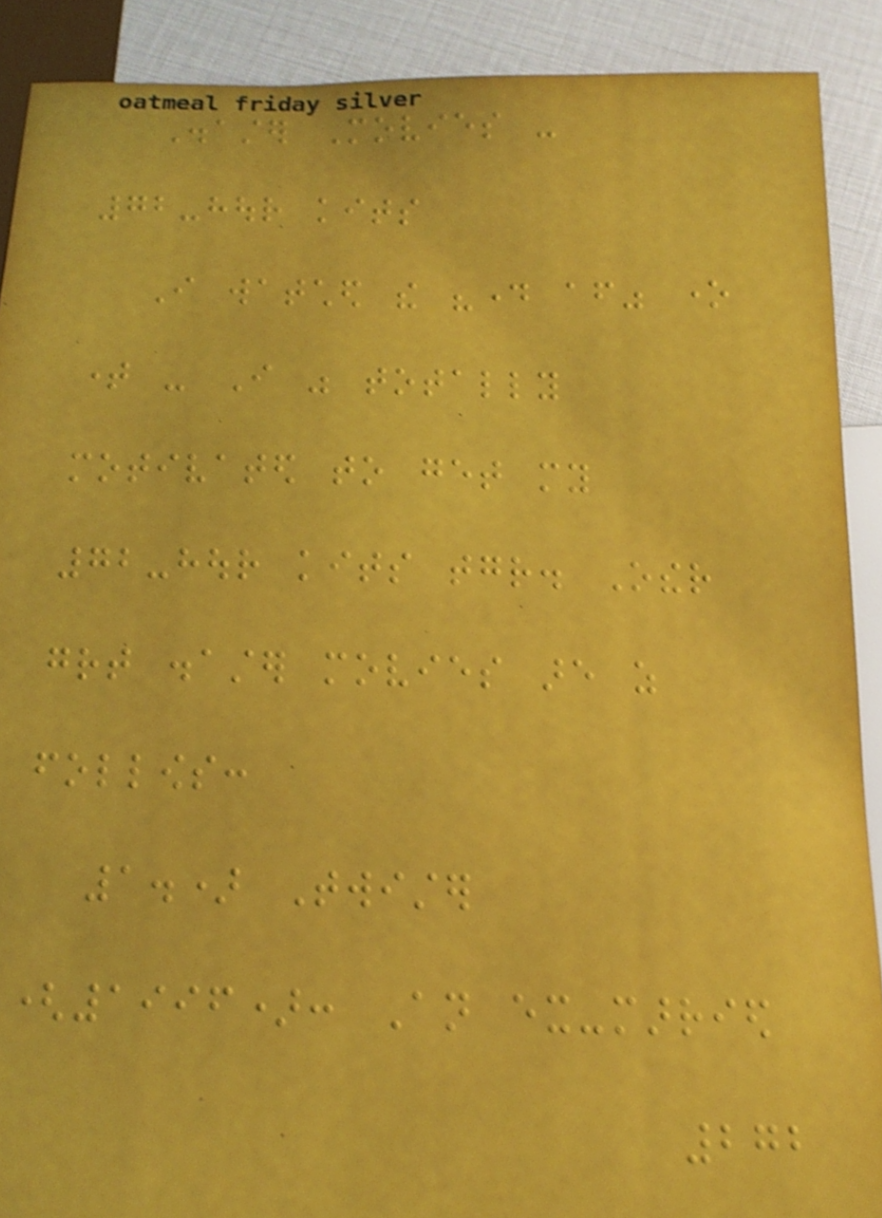Disaster Movies -
72-hour kits
I watched the "day after" one
time - I was totally
motivated to get my
72-hour kits together. Other
great disaster movies are as
follows:
1.) Twister
(1996): An ex-married
272
